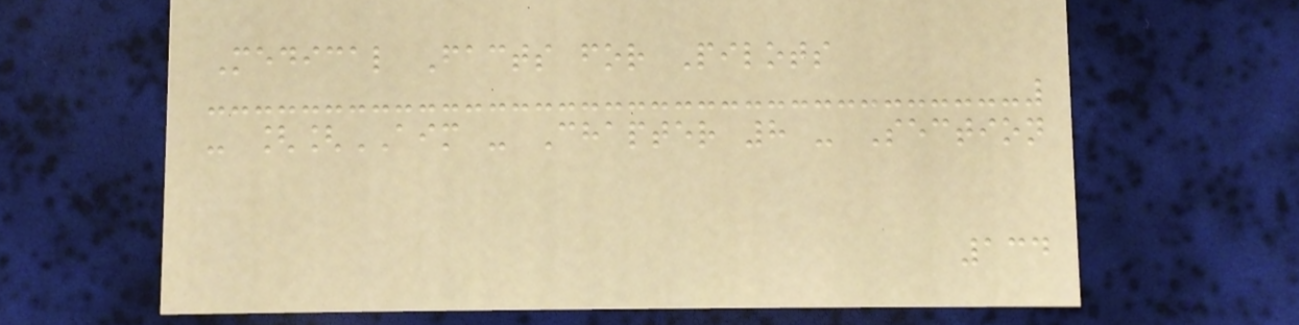Medical Facts for Pilots
- [[AIM - Chapter 8 - Section
134
